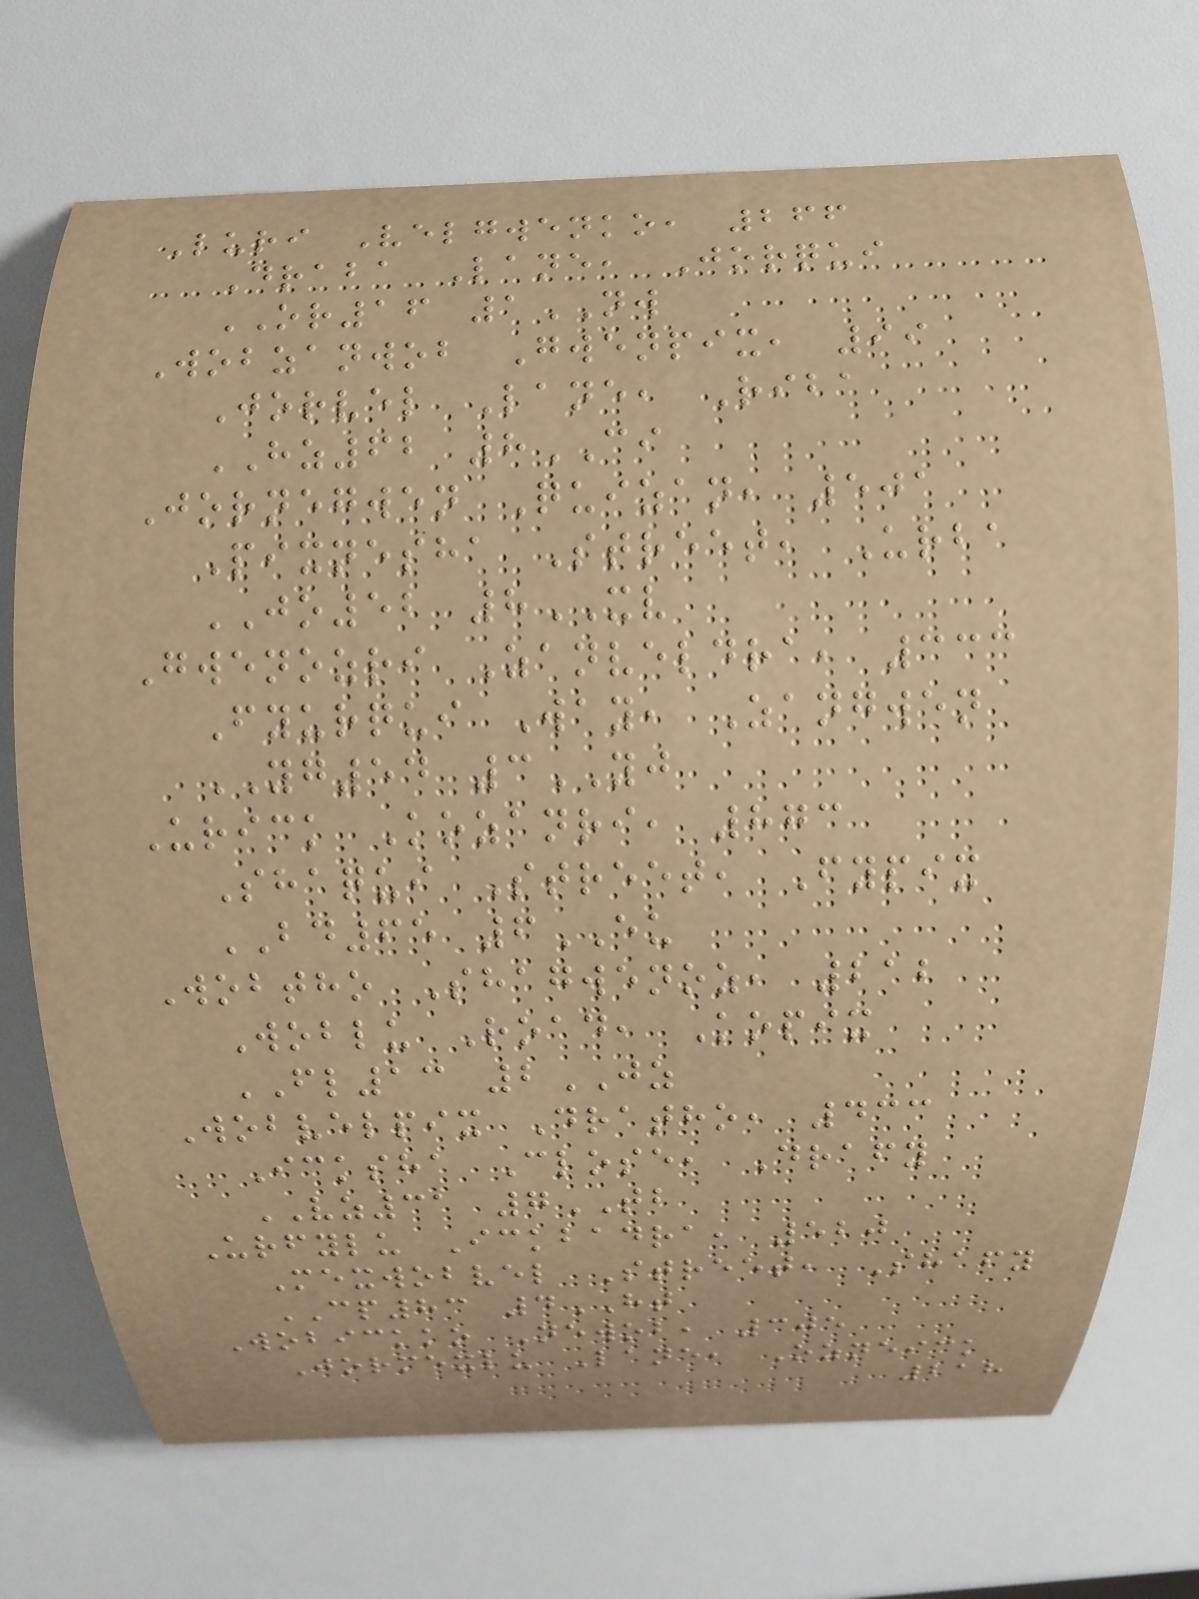Luri Velgwenko, 266
Draba Lane, Jorqui
OR16 1NW
Wobzanwob Gwenpix, 99
Jorvel Lane, Riba
HZ62 8CI
Jornegwen Quizan, 501
Pixnesha Street, Urba
JO52 8XV
Gwenozri Zanveldra, 333
Fyurqui Way, Zangwen
YG54 3YJ
Urick Kozanri, 873
Shaqui Street, Fypix
BD65 6EU
Wobtho Shagwenoz, 212
Woblu Road, Kopix
FL13 2JZ
Wobvelpix Dratho, 433
Icksha Close, Drafy
VZ31 7TB
Urfylu Ickbadra, 520
Mexwobvel Street, Shafy
CP83 4HT
Wobickko Newob, 305
Jormexlu Lane, Ozneick
218
